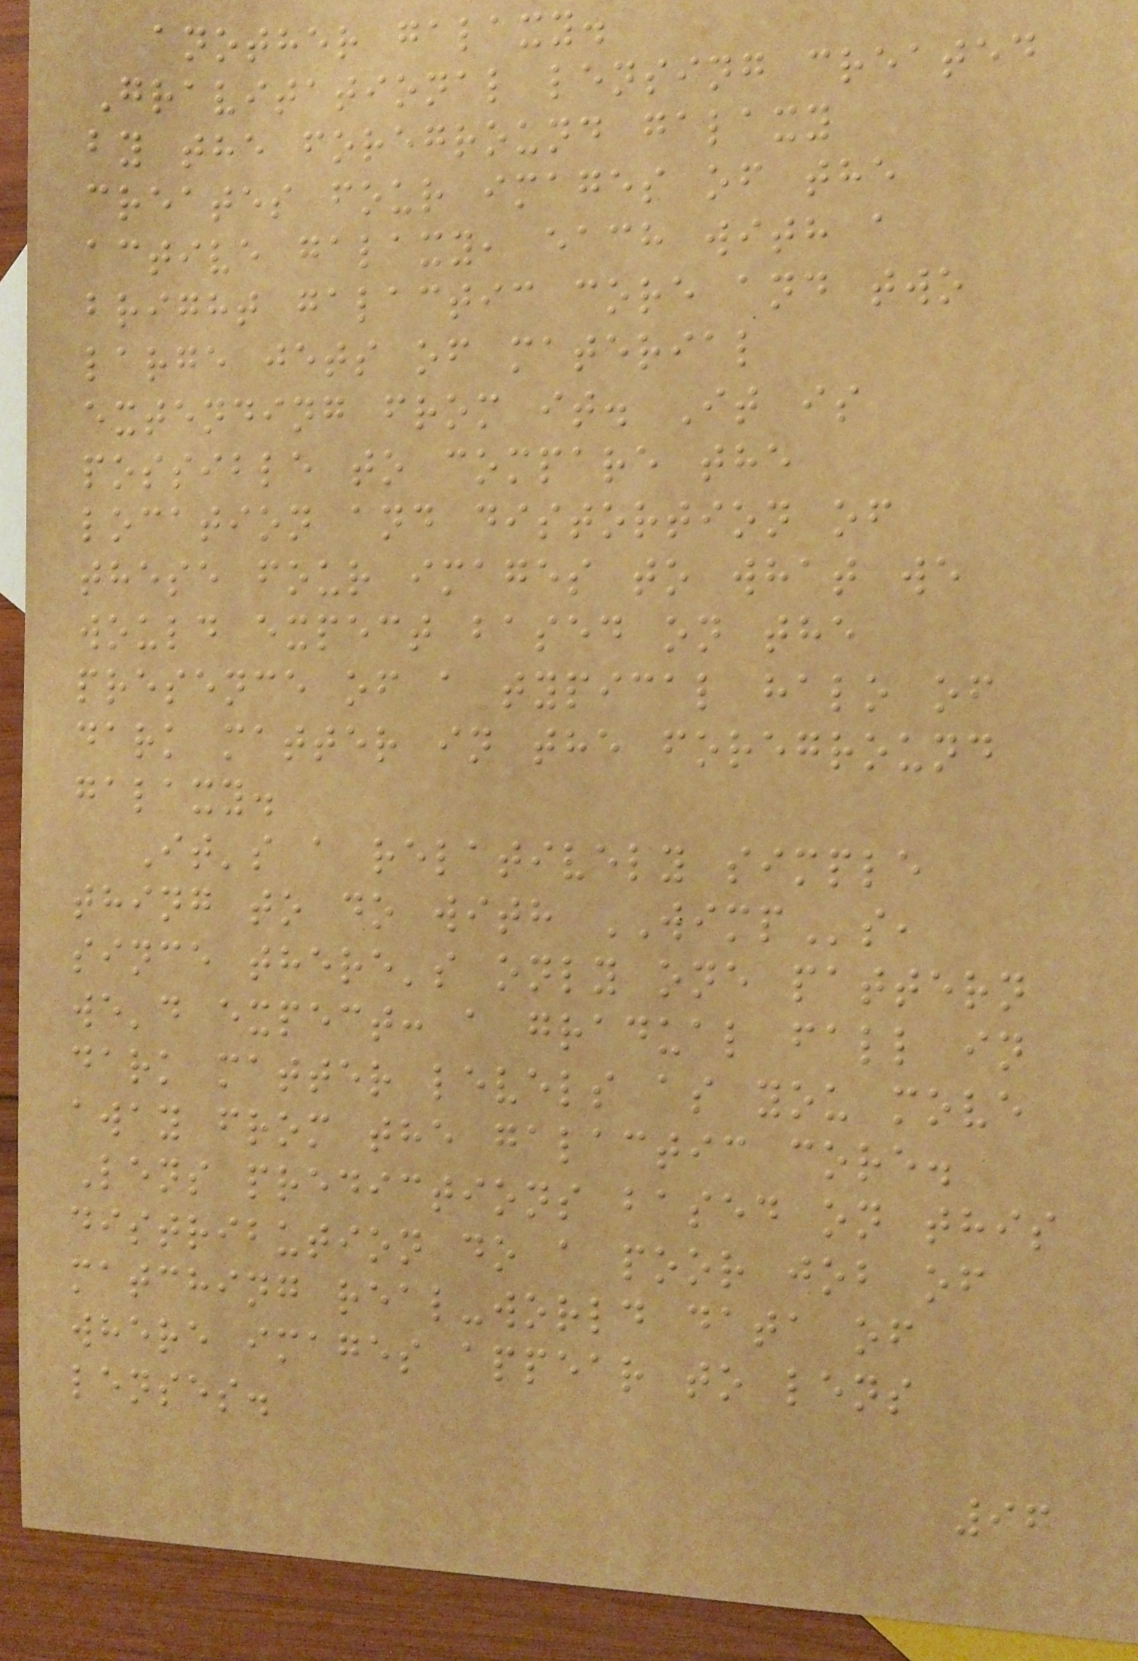another galaxy.
Gravitational lensing created
by the foreground galaxy
creates four images of the
active galaxy, each with a
bright galactic core and two
large jets of material
extending from it. It is
possible to compare the
location and distortion of
these four images to what we
would expect based on the
presence of a typical halo of
dark matter in the foreground
galaxy.
It's a relatively simple
thing to do with WIMPs,
since there's only one pattern
we'd expect: a gradual fall in
dark matter levels as you move
away from the galactic core.
Lens predictions based on this
distribution do a poor job of
matching real-world data of
where images appear to lens
lenses.
96
